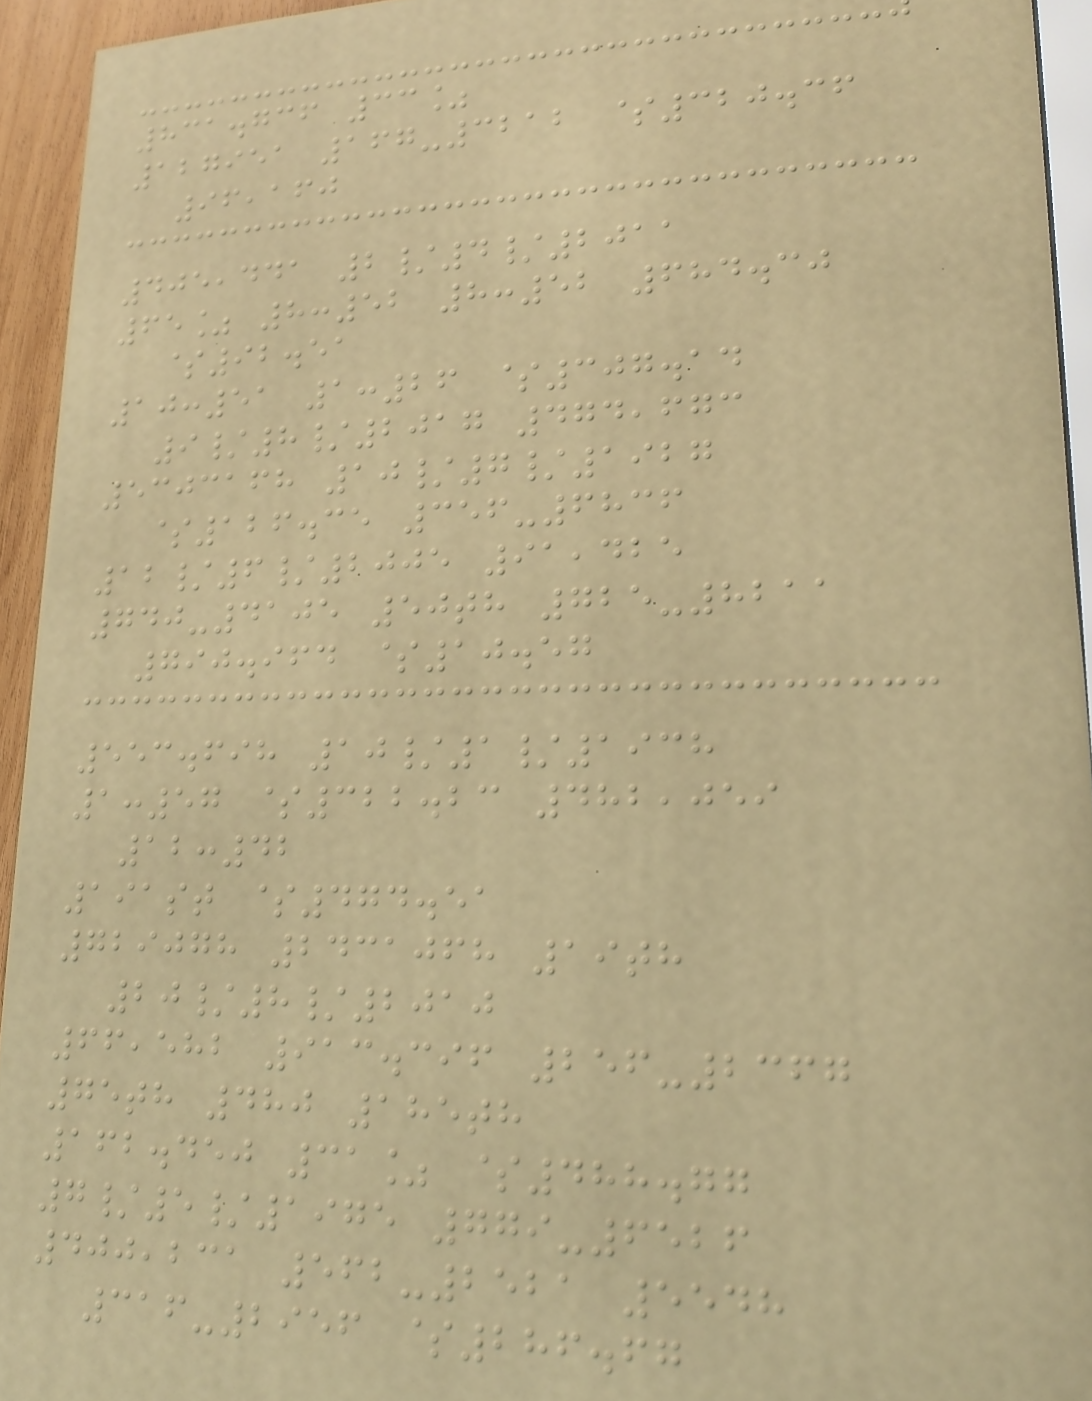831.736 33%
127951 167-3212 $320.36
96,160
405,441 2/4/2011
65% 8:52 8:52 684.30
$92.51
10:51 1:26 $307.14
9/8/2017 474,673
5303168 10/7/1927
$126.35 356-6836
12/6/2005 91,425
740-4105 50th 725-8211
790.964 $10.57
553.698 10/1/1938
1:57 $322.23 482,059
12:42
191st $474.51
729078 2431068 19th
20/8/2010
66,582 913.396 256-2367
75th 480 185th
162.450 31% $488.77
7/5/1975 779-6526
400,231 562-2521 5548
316-2956 $286.67
